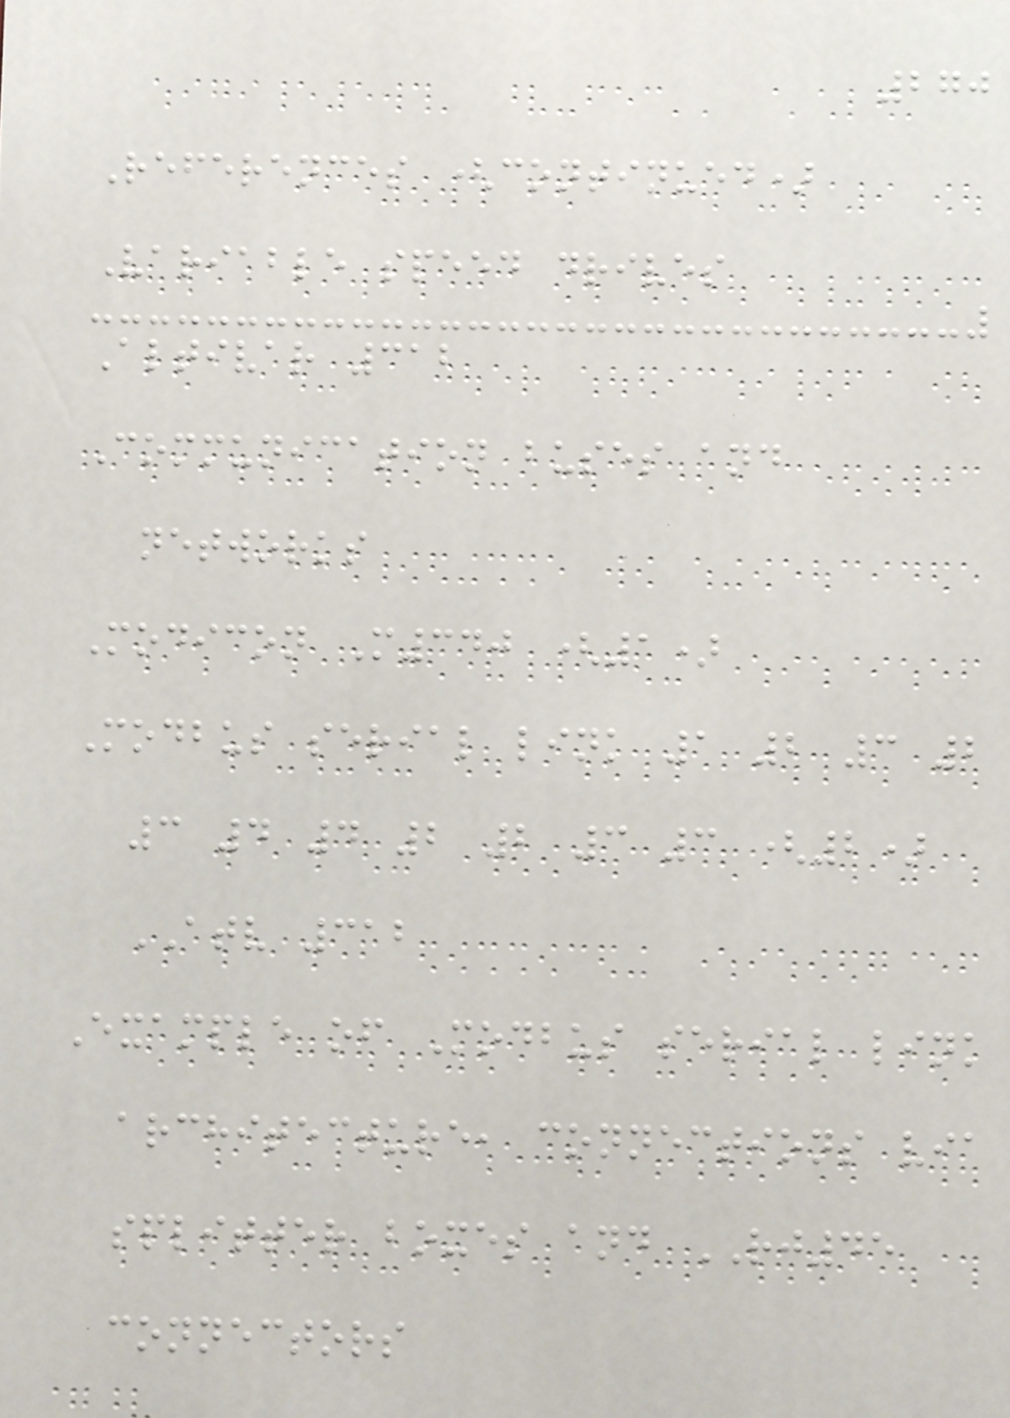270
References (continued)
Variable speed drives
Altivar 312
Communication buses and
networks
Modicon M340 (1)
Modbus serial link 1 2 3 2
3 4 4 2 2 3 3 (2)
ATV 312
Example of Modbus serial link
architecture, connections via
splitter boxes and RJ45
connectors
